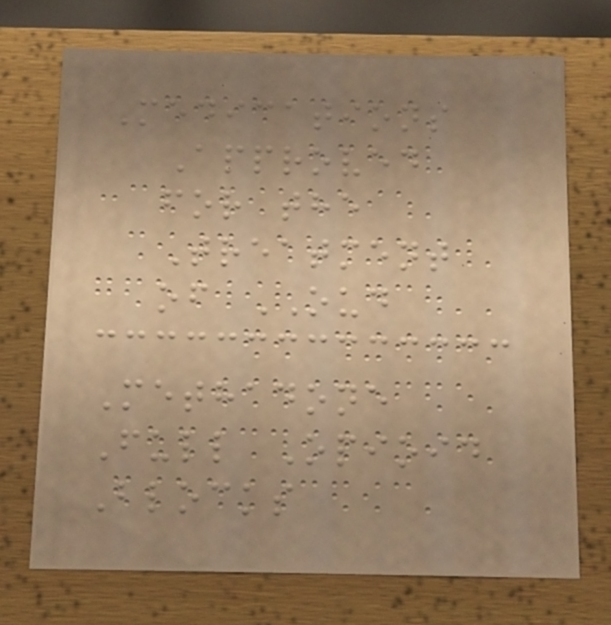Medications
Approved
for the
Treatment
of OUD
Methadone
Full Opioid
Blocks
